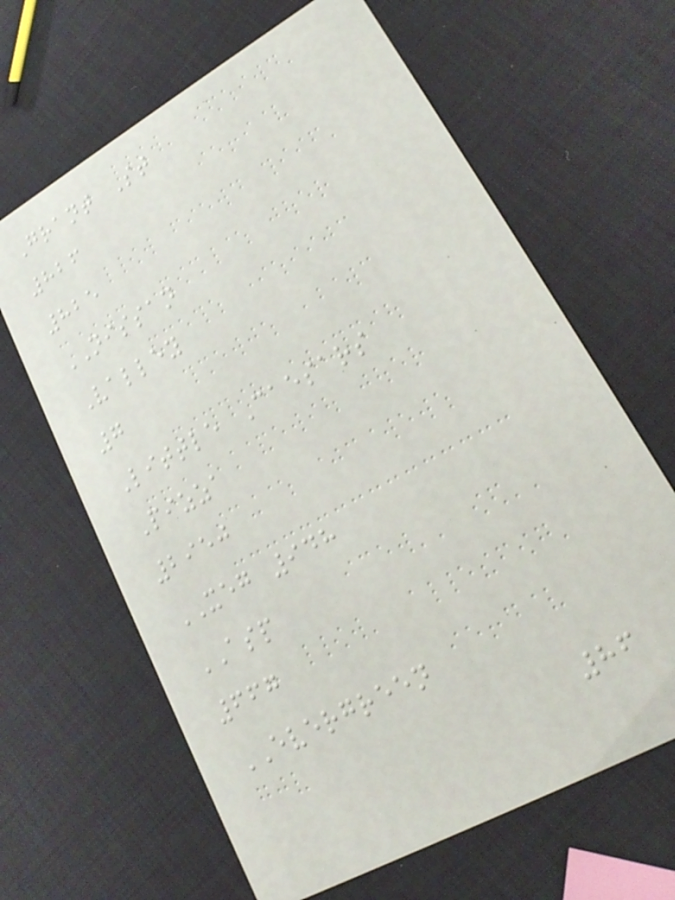Grant St
826
825
NISSAN
Valley
7
Little Caesars
Pizza
2950
XEG 948
ASP
667
EVERGREEN
86
